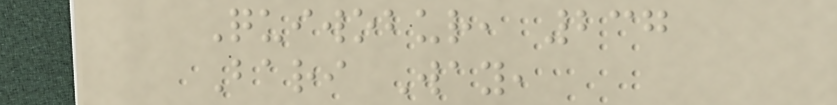Quiwobur, 237
Bari Way,
